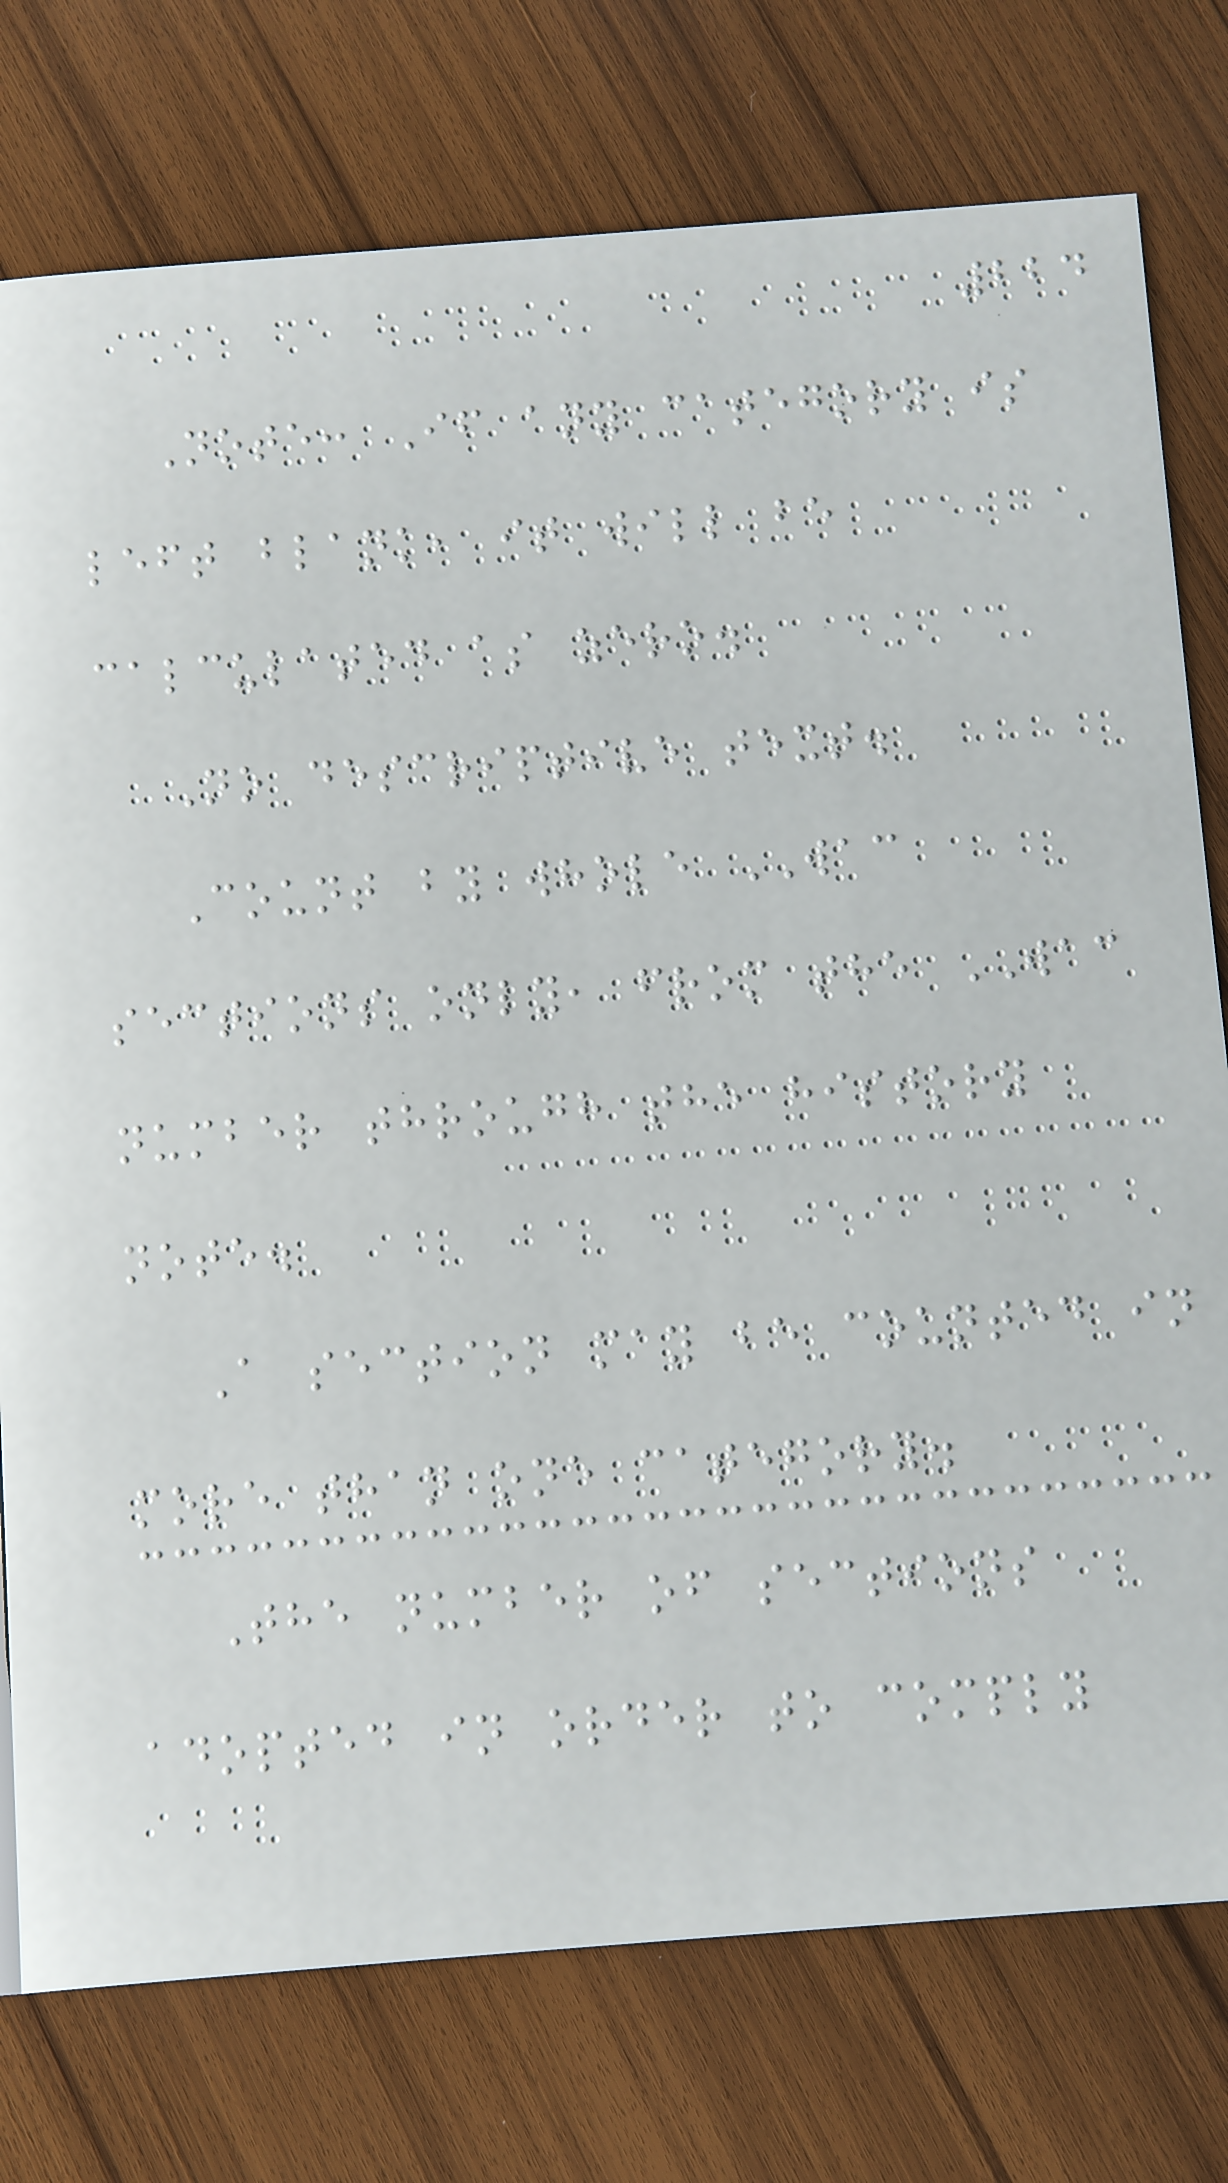224
Note: If any category is
left blank, it will be
calculated as zero.
No descriptive text.
Count by whole WAC
sections only, from the WAC
number through the history
note.
A section may be counted in
more than one category.
The number of sections
adopted in order to comply
